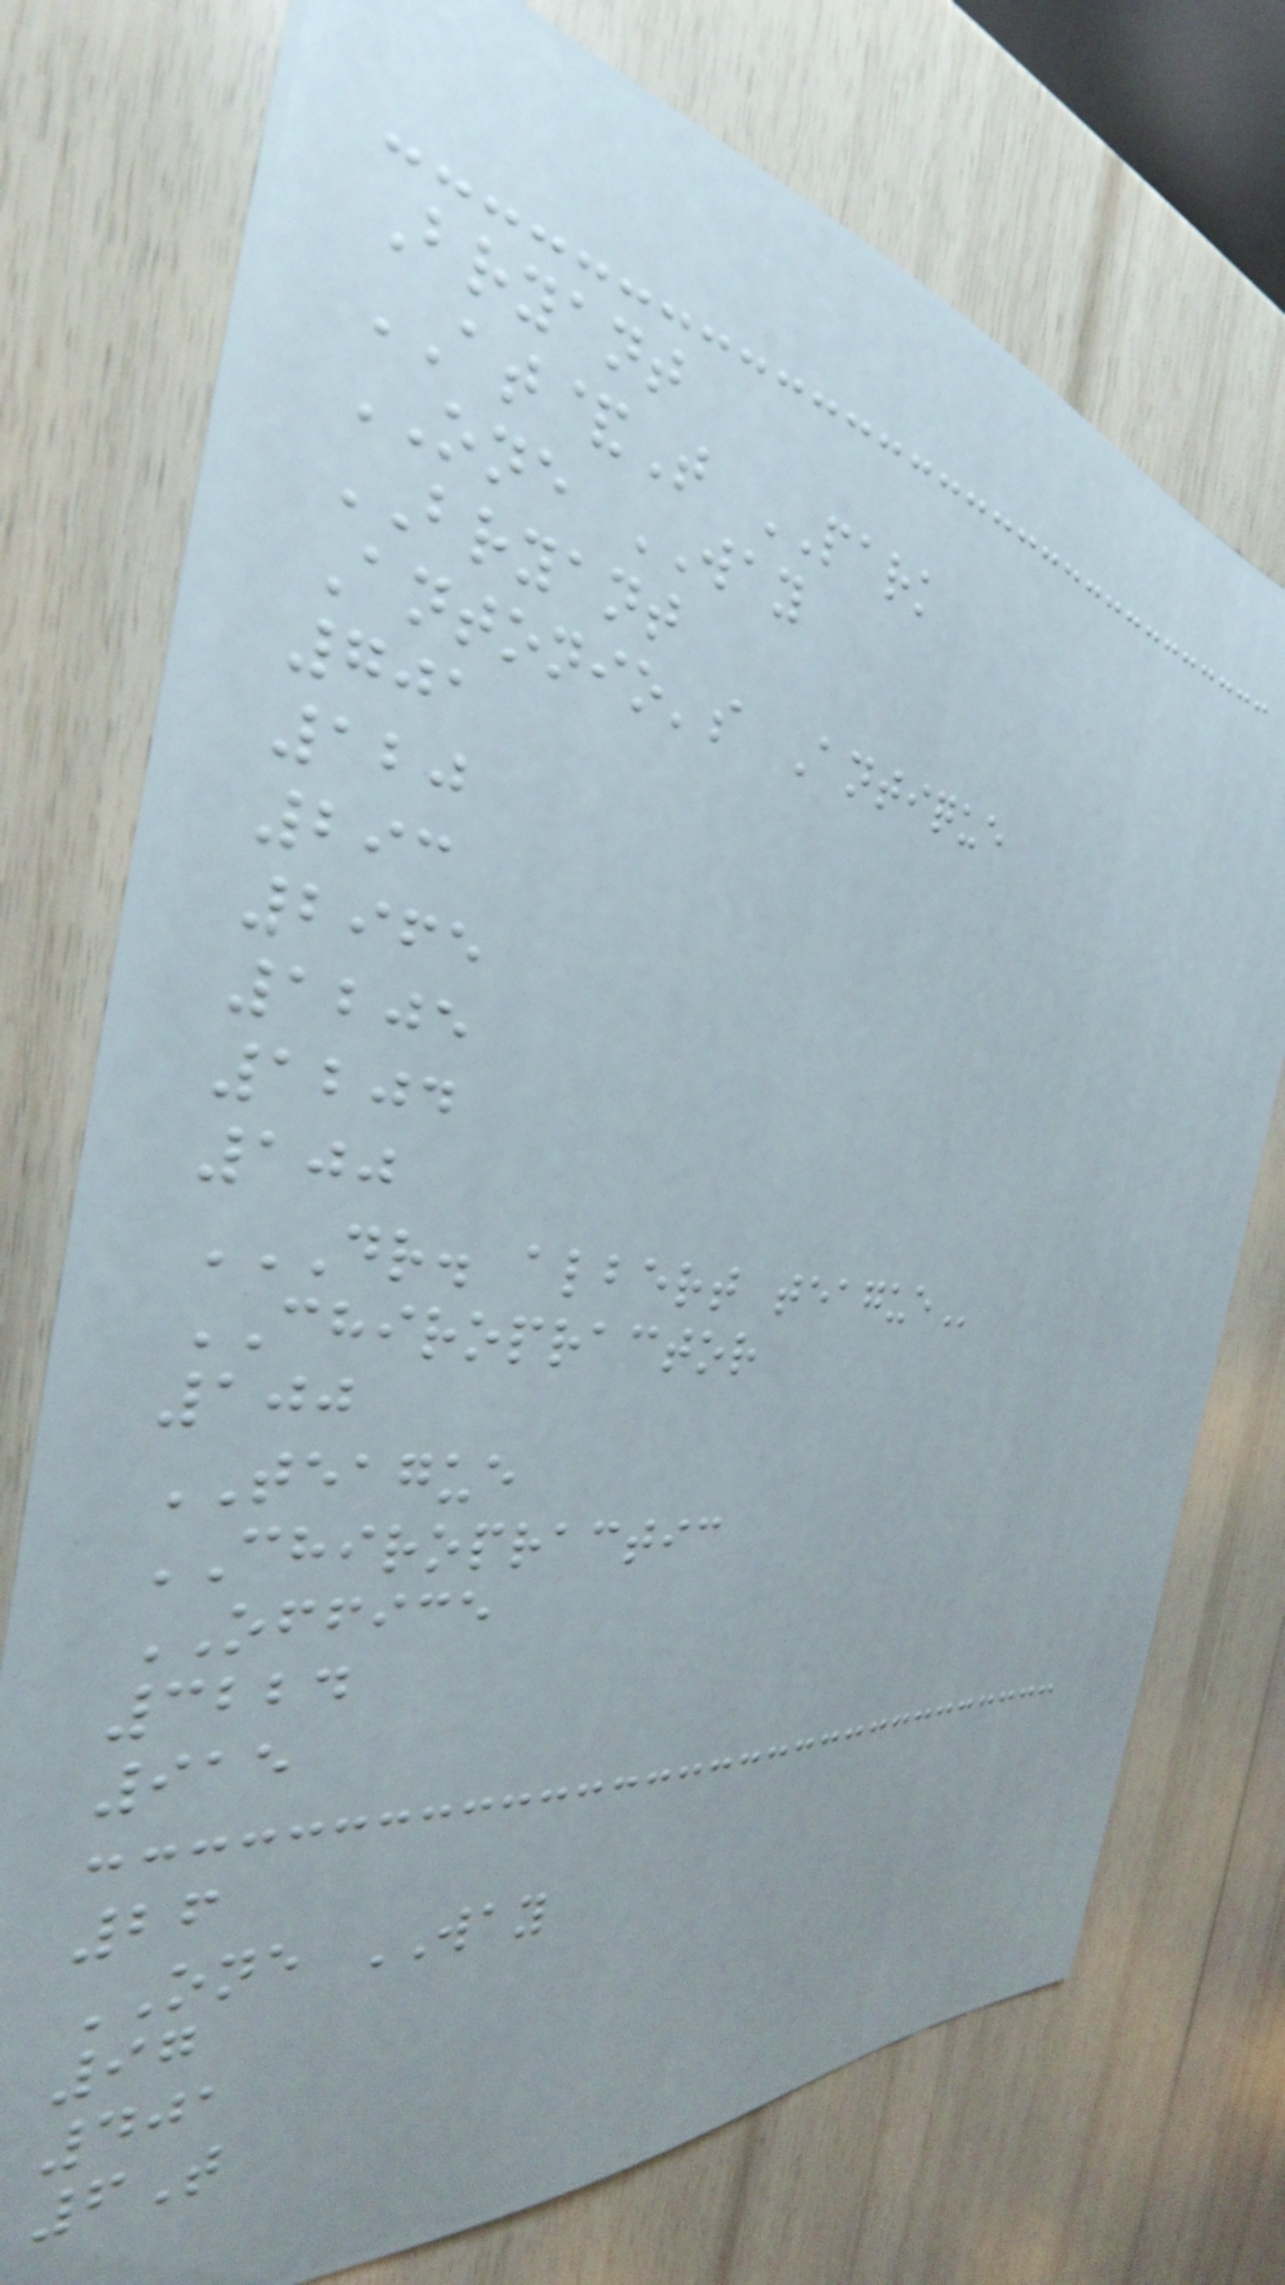Bryant
AT&T PARK
ONE WAY
BRYANT
Antonio's Antique
701
120
293
2965
1205
1204
100
DR. ALBERT TEAGUE
CHIROPRACTOR
100
TEAGUE
CHIROPRACTIC
OFFICE
3224
915
26
ONE WAY
97
401
6T
